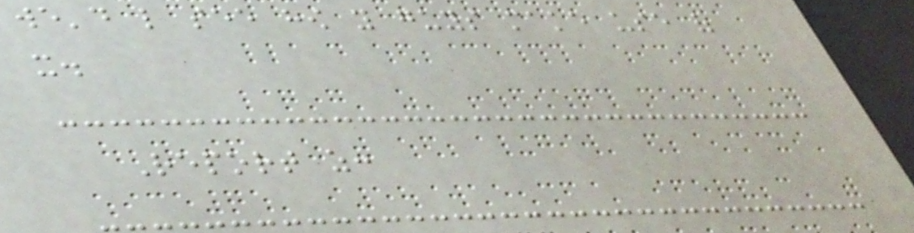we'd like see how you guys make use of
it.
Report as:
